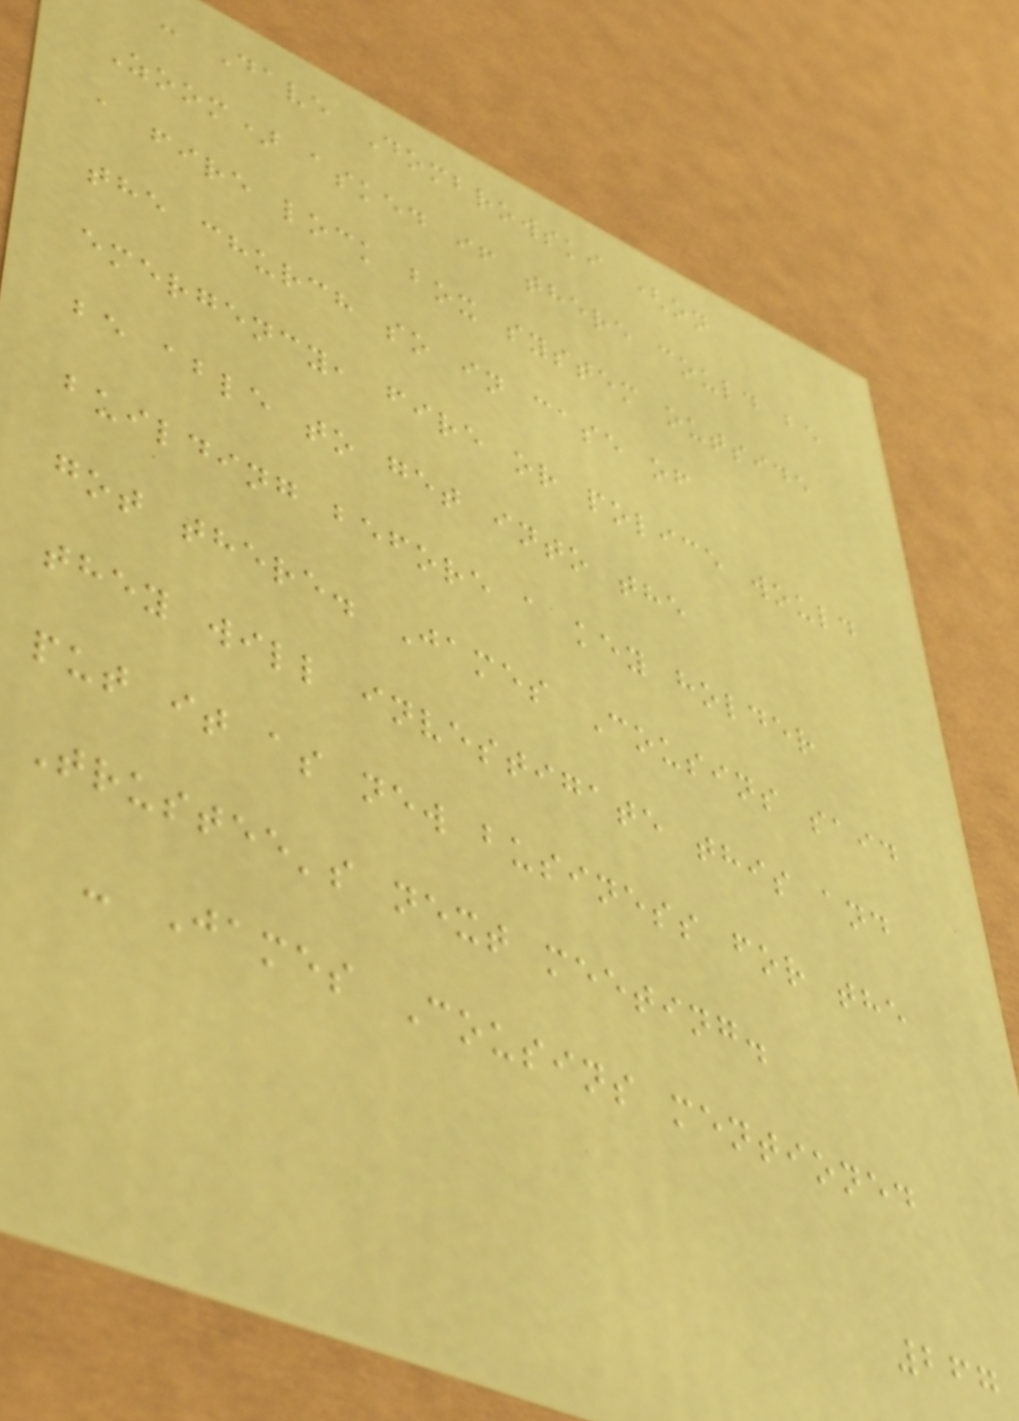- Dave Dombrowski (on
Zoom) asked if there could be
a fire lock box system outside
the church so in case of
emergency, fire or police would
be able to get into the
building before a key holder
got there. James Cousins said
they will investigate this and
put it as new business for the
Trustee's next meeting.
- James Cousins mentioned
267
